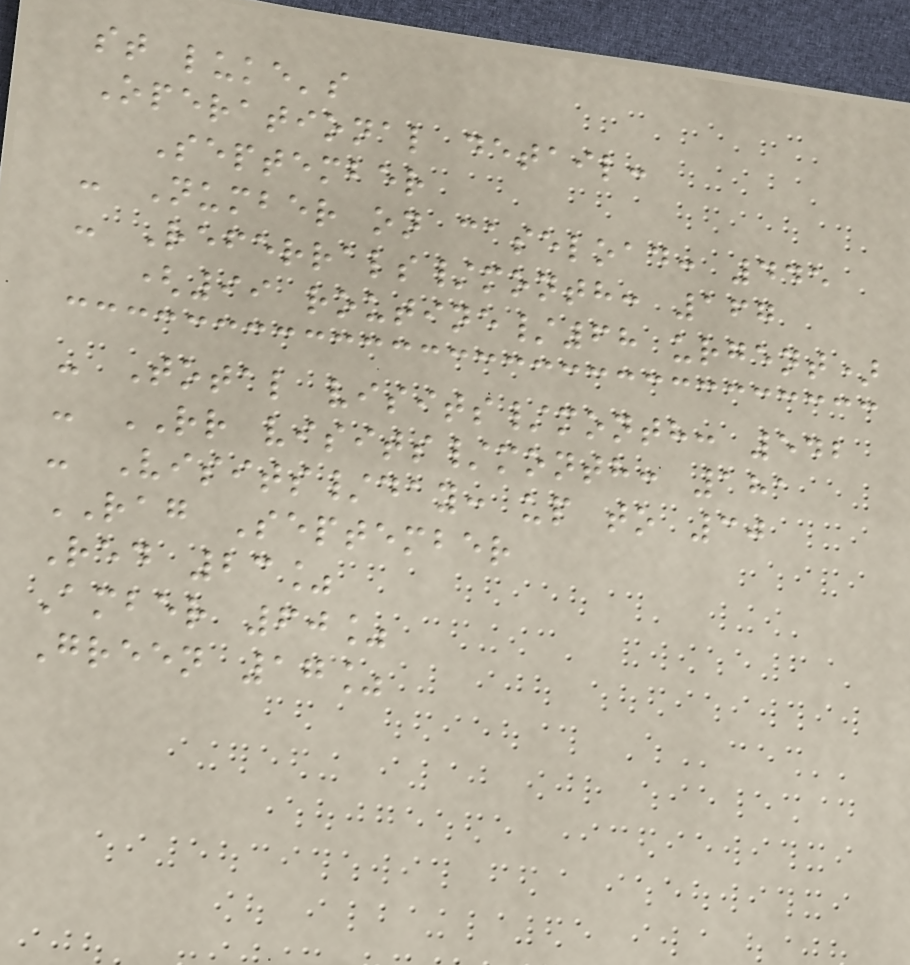st luke's
Operational detail:
September
- Number on caseload: 445
- Referrals/month: 167
(99 routine/68 urgent)
- Total visits/month: 542
- RR visits/month: 181
- Visits/day: up to 30
RAG September
Red 23%
Amber 60%
Green 17%
